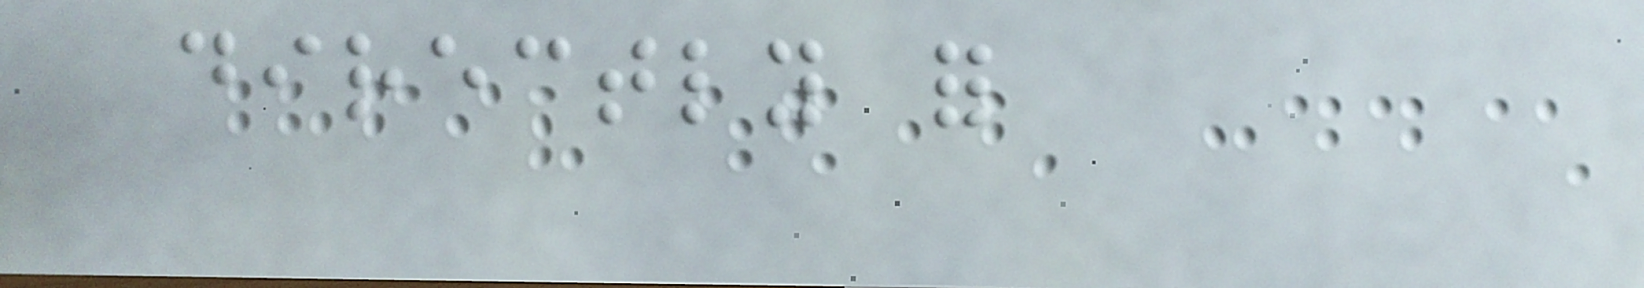directly for
